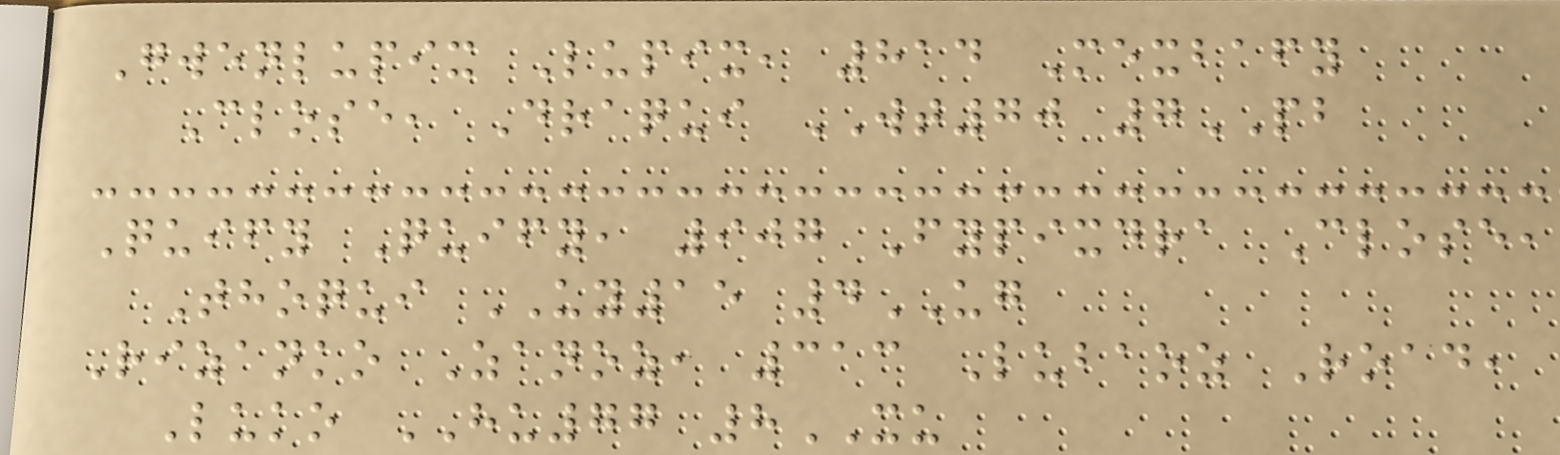Gwenlupix Lupix, 814 Mexbafy
Close, Draqui WT70 7PB
Quify Quify, 907 Fypixdra Close,
Thoqui UY15 4UG
Rizanko Zanoz, 313 Lubaoz Road,
Luko HU77 8XU
